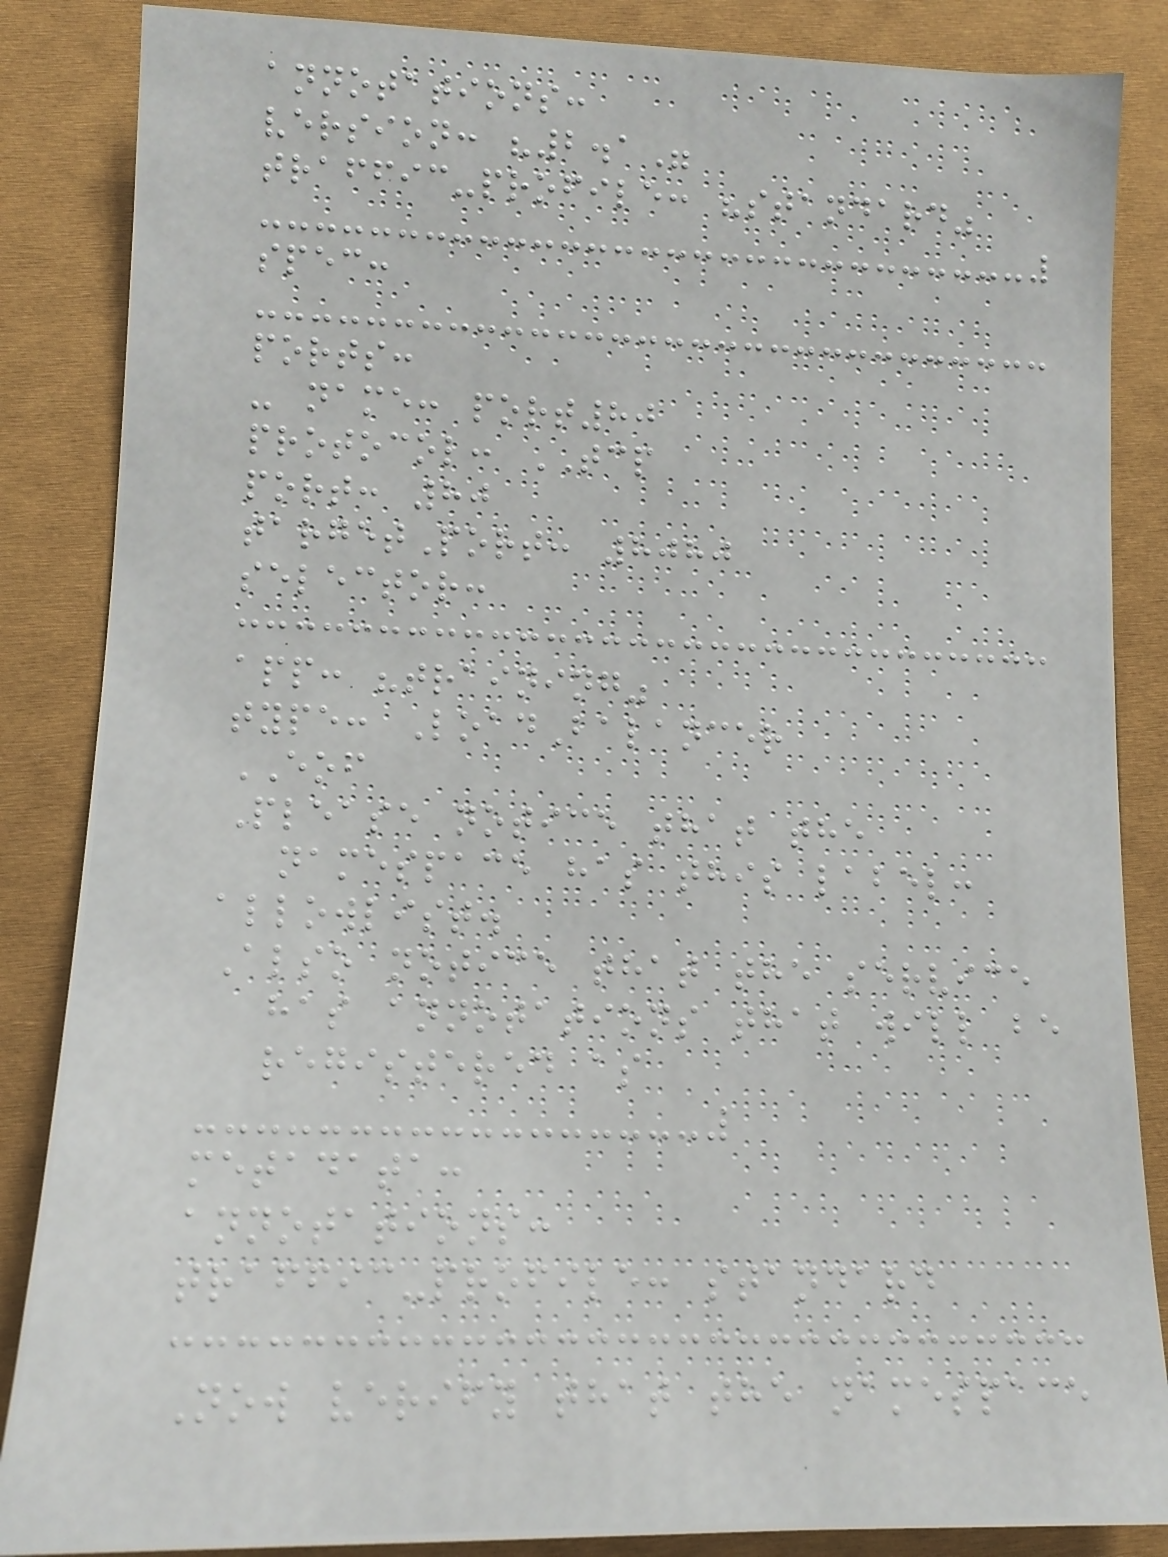annotations:
version: "2.1"
traffic-profile: "standard"
spec:
ports:
- name: port80
protocol: TCP
port: 80
targetPort: 8080
selector:
app: "training"
type: LoadBalancer
EOF
Please notice that the
namespace has this label:
allowlist.
Also notice that the service
has annotations that will be
registered as
metadata:
annotations:
traffic-profile: standard
Now verify that the namespace
